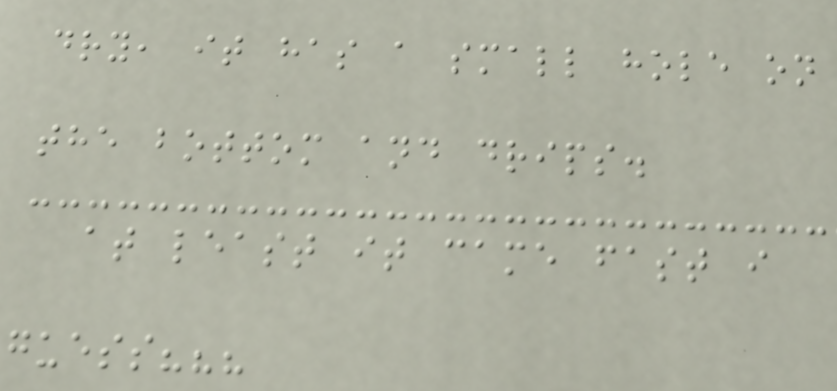dry, it has a small hole on
the bottom and drips.
at least it came fast i
guess???
